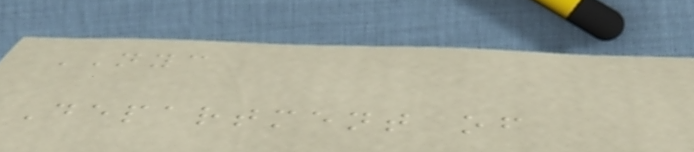NYC
Department of
